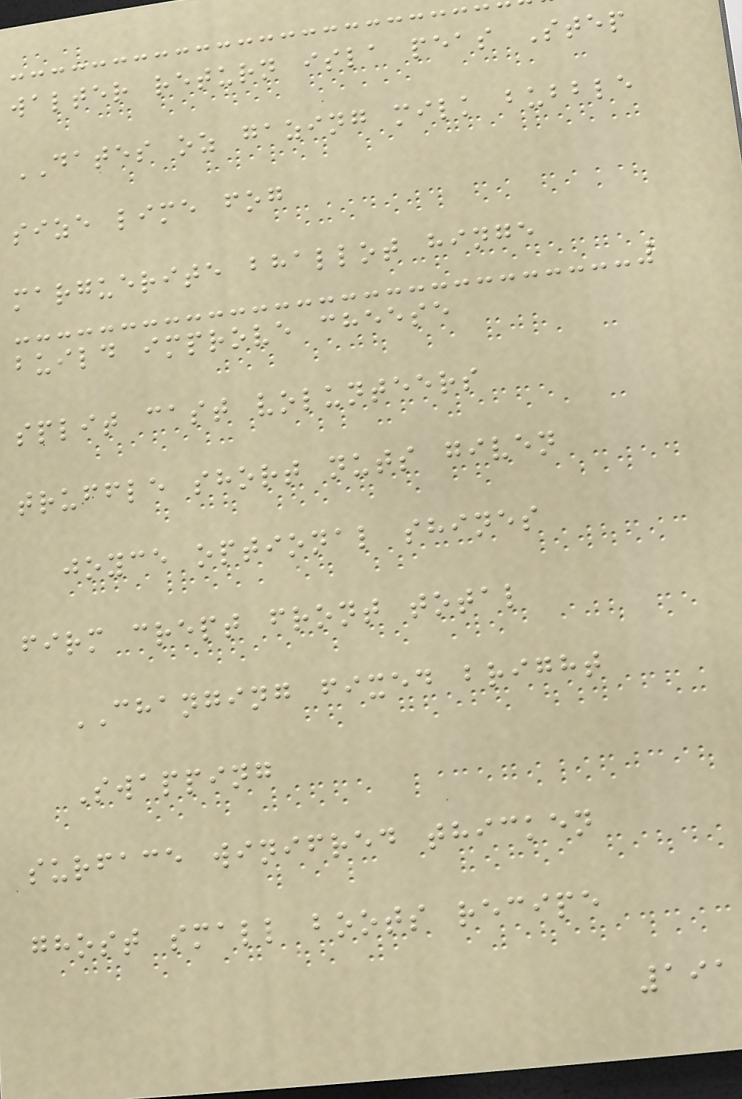walter return isla peas Step
DATES oz gazing milk bubble
size lime fog
marguerite bhallot hinge
build improve cheese
split cast volunteers
truffle short nuts given
joyce optional shines
firm crept front total
CHANGING fixed bright
Swapping
surface winifred thicken
ghost small boots recipe
191
